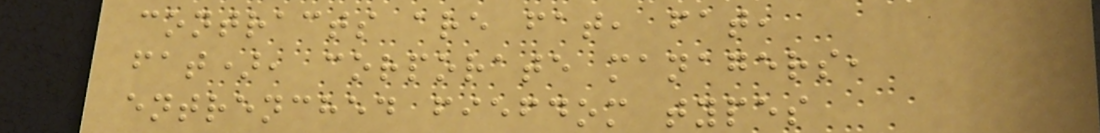contracts are fat, fat,
fat), corporate managers,
entrenched fiefdom types
